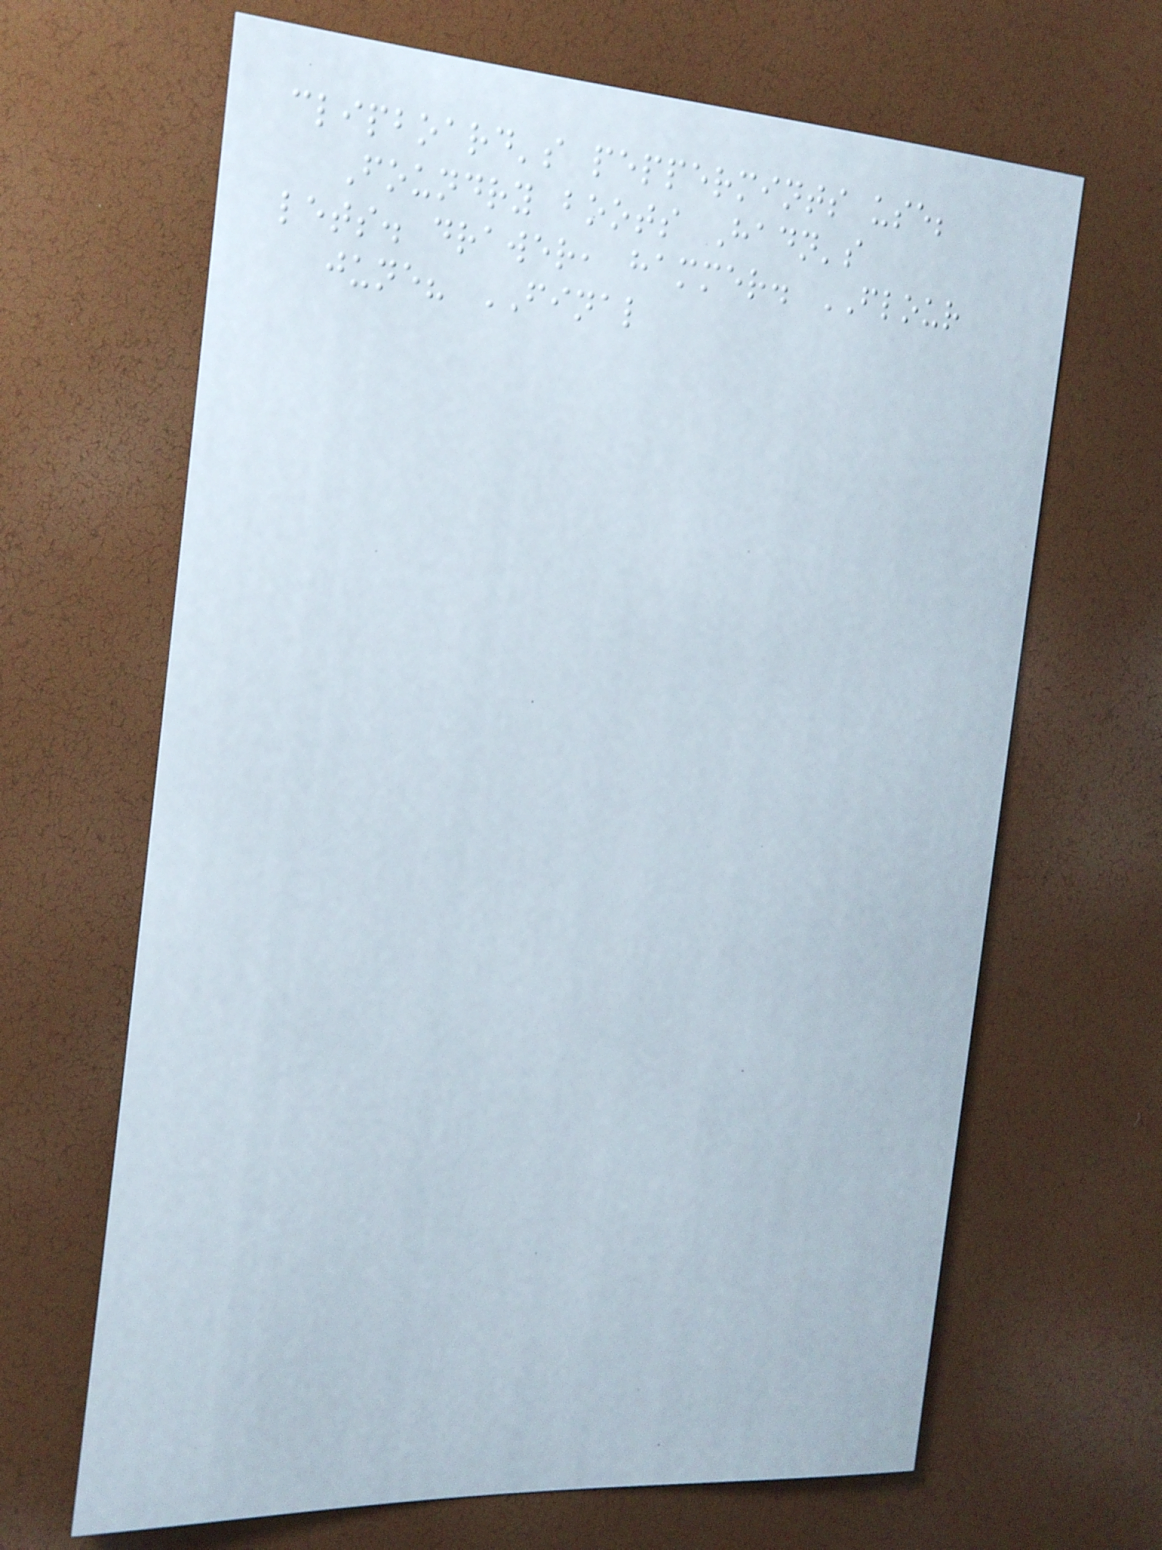clipboard's peppermints use;
Foundry boots Hadn's
lets. drawer, hammer. FLOUR
june? FINAL
